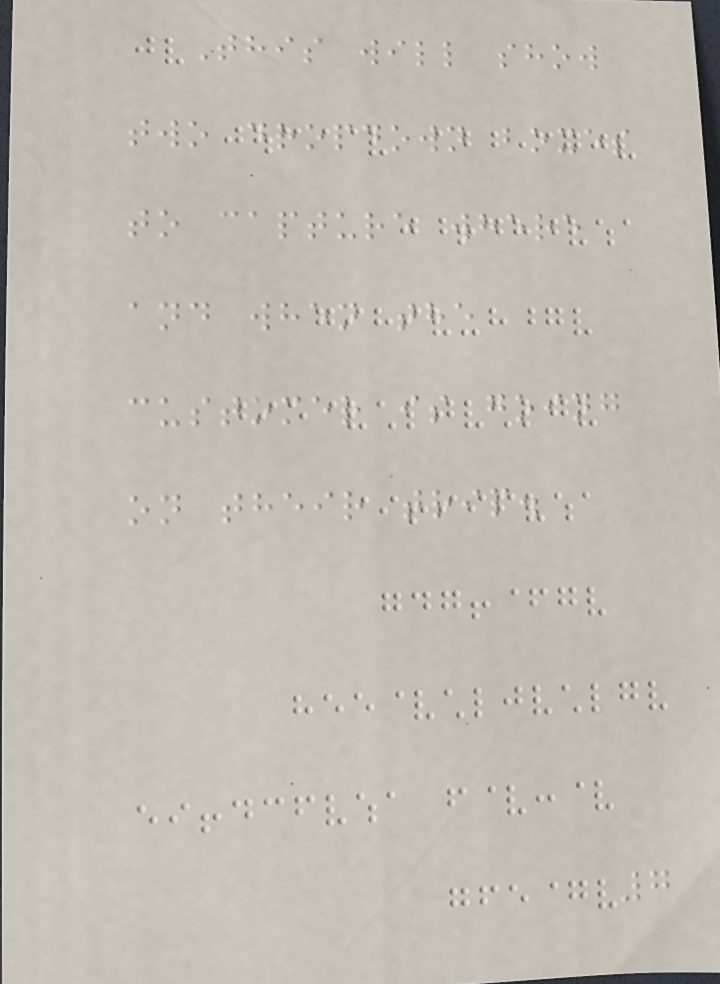This will show
two dropdown boxes
to capture where
and when the
customer is going
on their trip.
7
